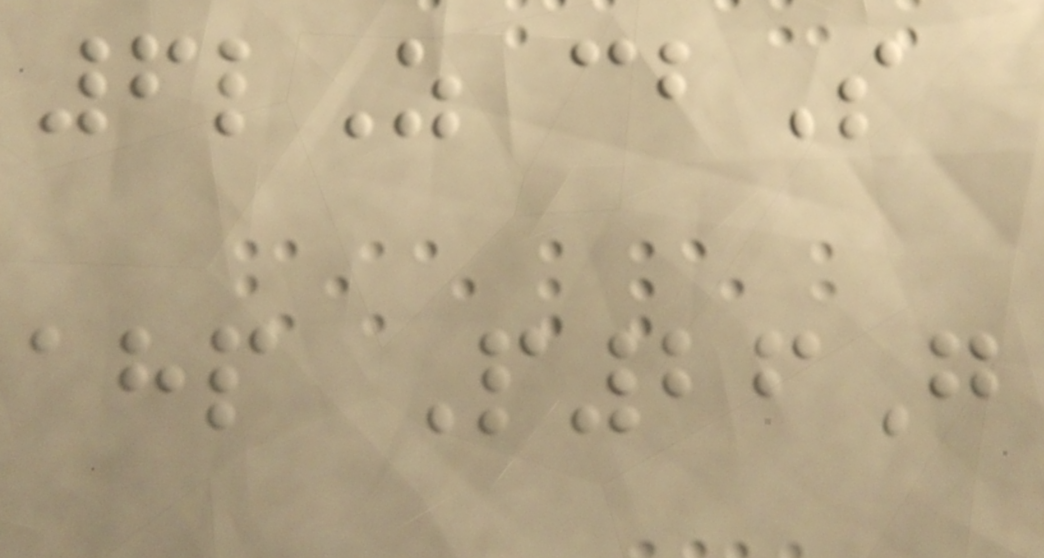6lZ cbS
ahp P26G
